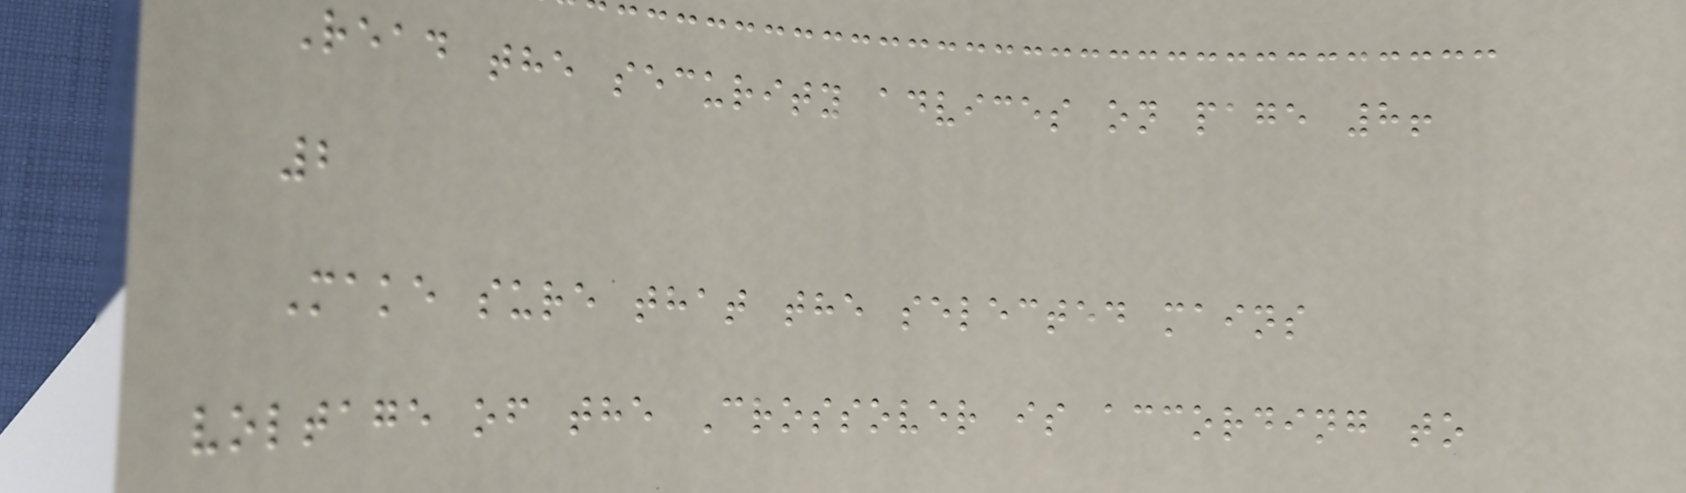Read the security advices on page 8!
2
Make sure that the selected mains
voltage of the Crossover is according to
